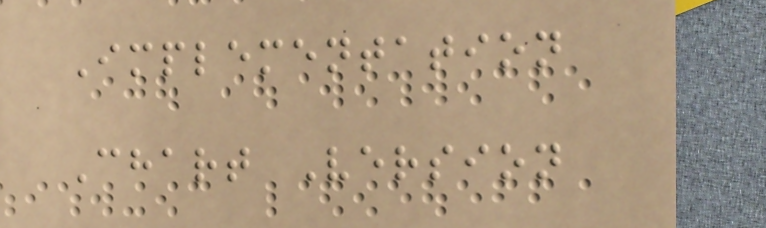Implementation
Chart Version
